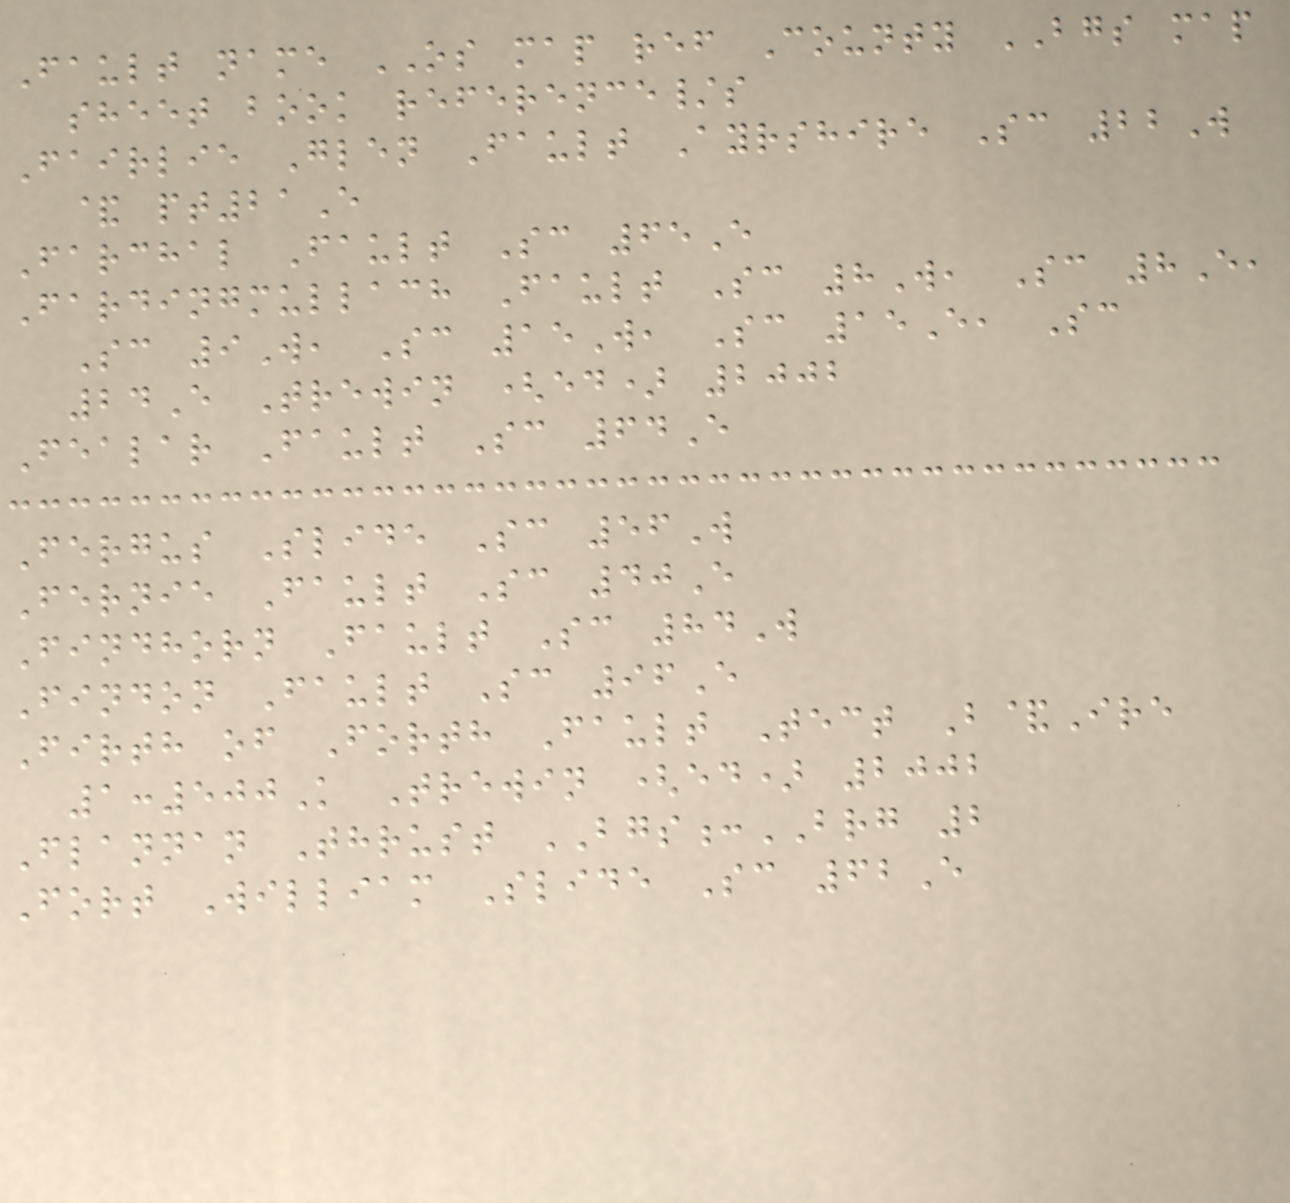Fault name OS map ref County BGS map
sheet book reference/s
Fairlie Glen Fault Ayrshire Sc 22W
& pt21E
Farchal Fault Sc 65E
Fardingmullach Fault Sc 8W, Sc 8E,
Sc 9W, Sc 15W, Sc 15E, Sc
24E Trewin (ed) 2002
Fealar Fault Sc 64E
Fergus Slide Sc 56W
Fernie Fault Sc 40E
Findhorn Fault Sc 84W
Findon Fault Sc 96E
Firth of Forth Fault Tect B&Ire
1:500K Trewin (ed) 2002
Flannan Thrust BGS:BRG 2
Fort William Slide Sc 62E
